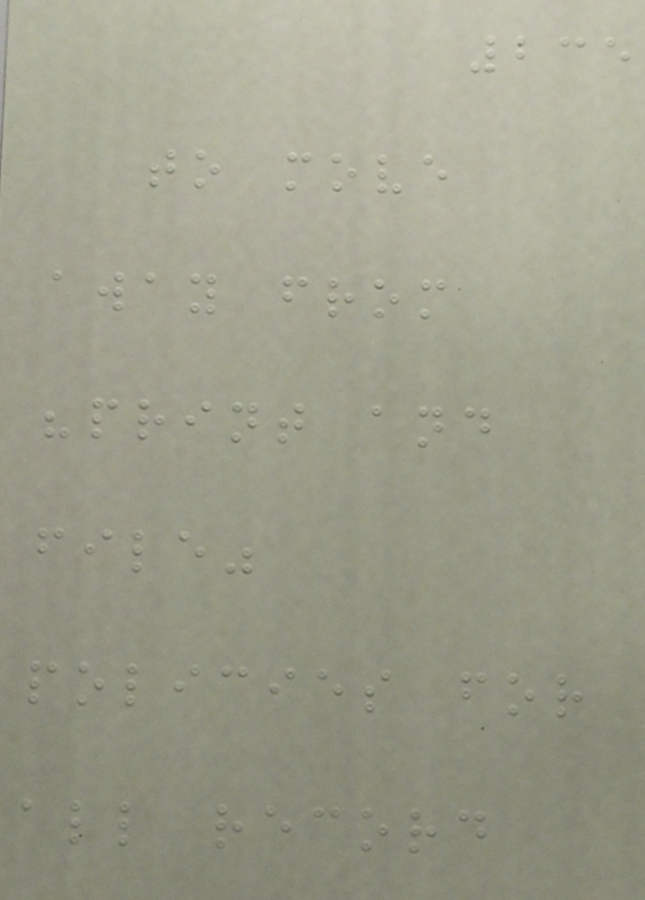235
to move
away from
"print and
file"
policies for
all record
